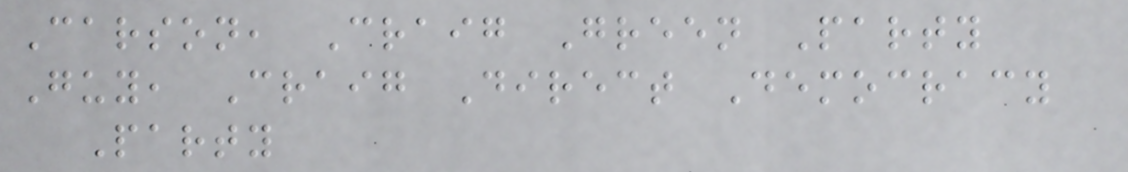Carson, Craig Green Party
Guy, Craig Direct Democracy
Party
